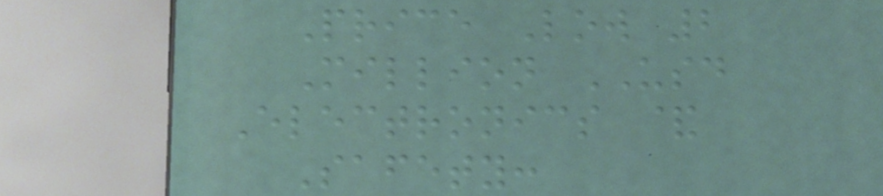Price Low 2
Million USD
Electronics &
Safety:
